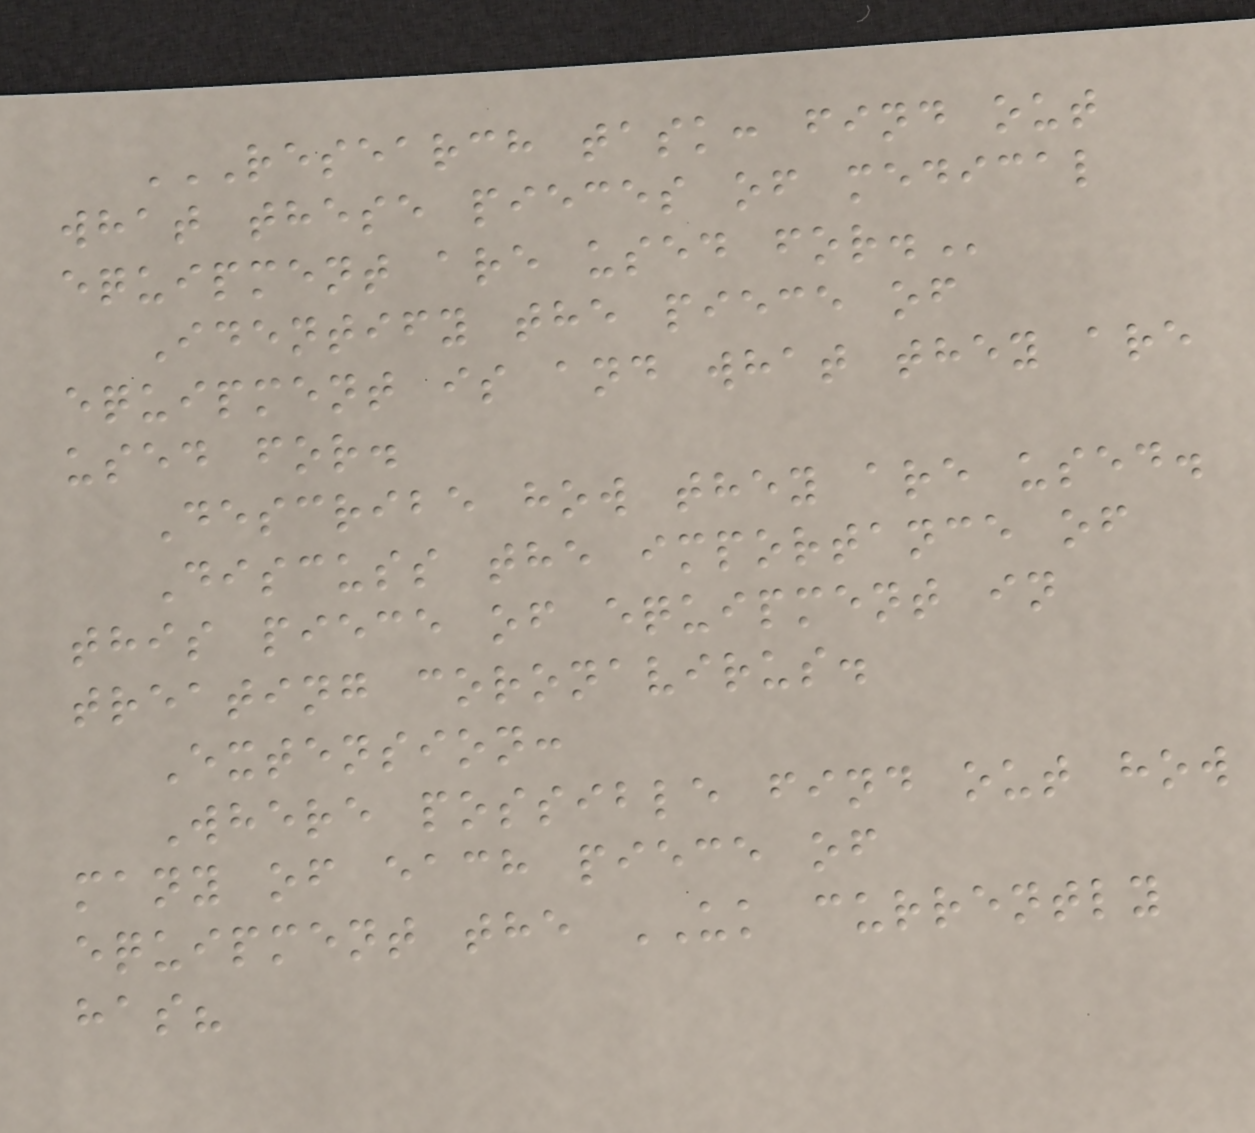RESEARCH TASK: FIND OUT
WHAT THESE PIECES OF MEDICAL
EQUIPMENT ARE USED FOR.
Identify the piece of
equipment is and what they are
used for.
Describe how they are used.
Discuss the importance of
this piece of equipment in
treating coronavirus.
Extension:
Where possible find out how
many of each piece of
equipment the UK currently
has?
